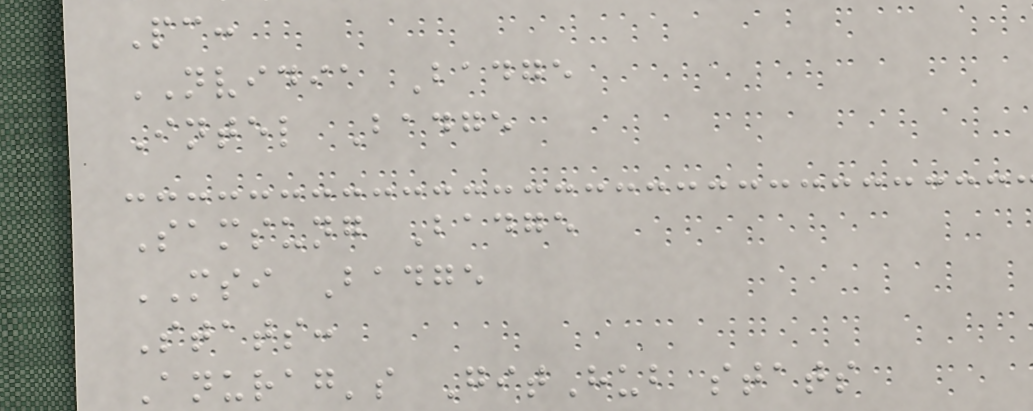Pc:
NVIDIA Badge
Intel Badge
Samsung Badge
MSI Badge
Stats:
Anurag's GitHub stats
